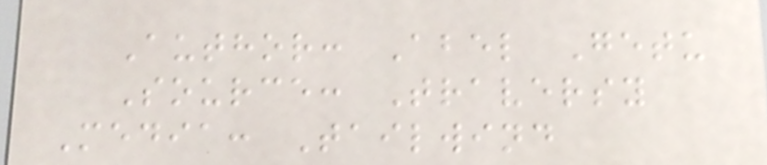Author: Abel Getu
Source: Traversy
Media: Tailwind
